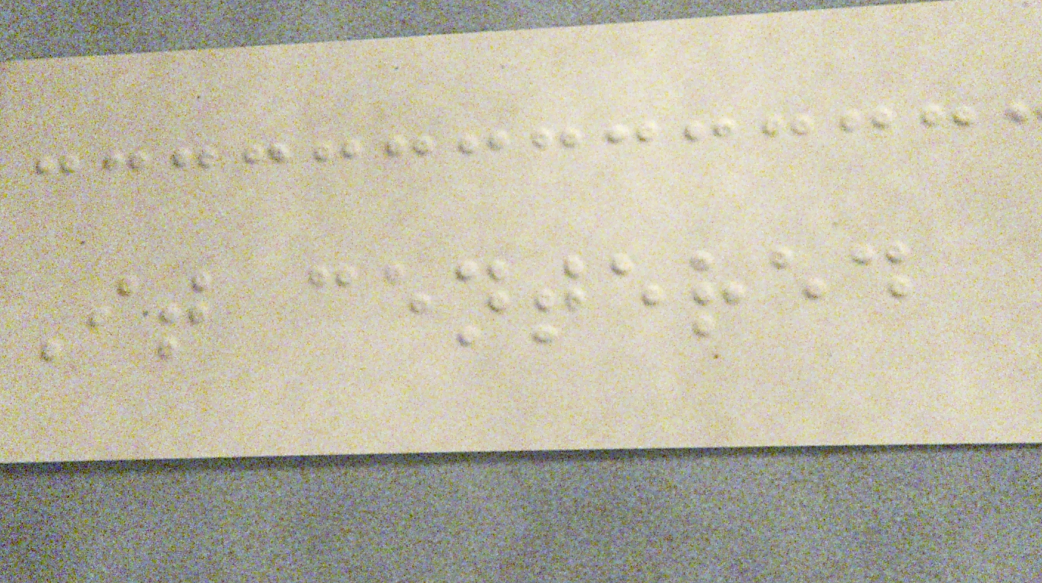It centered
